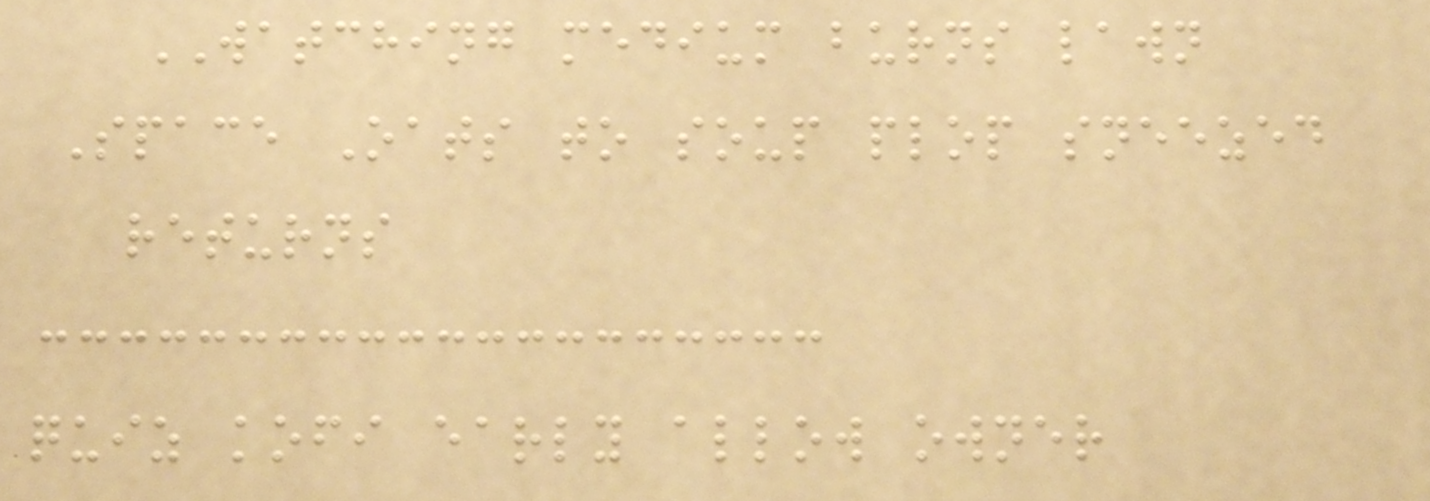WATCHING medium burns lawn
Space Oats to soup plop sneezed
returns
quiz kofi early allow owner
